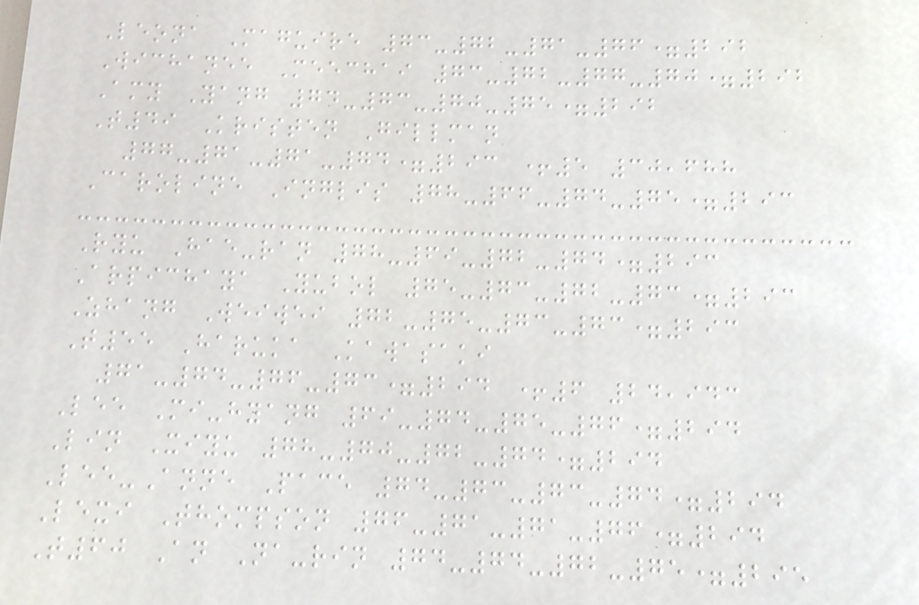Leona Maguire 73-72-71-76=292
Wichanee Meechai 73-72-77-70=292
Amy Yang 74-73-70-75=292
T49 Kristen Gillman
77-71-71-74=293 +5 30,688
Caroline Inglis 78-66-74-75=293
Ryu Hae-ran 78-69-72-74=293
Arpichaya Yubol 75-73-72-73=293
Zhang Weiwei 72-75-73-73=293
T55 Haruka Kawasaki
71-74-76-73=294 +6 24,943
Lee Mi-hyang 69-74-75-76=294
Lin Xiyu 78-70-72-74=294
Lee-Anne Pace 74-73-73-74=294
Lexi Thompson 76-71-71-76=294
T60 An Na-rin 74-74-72-75=295
